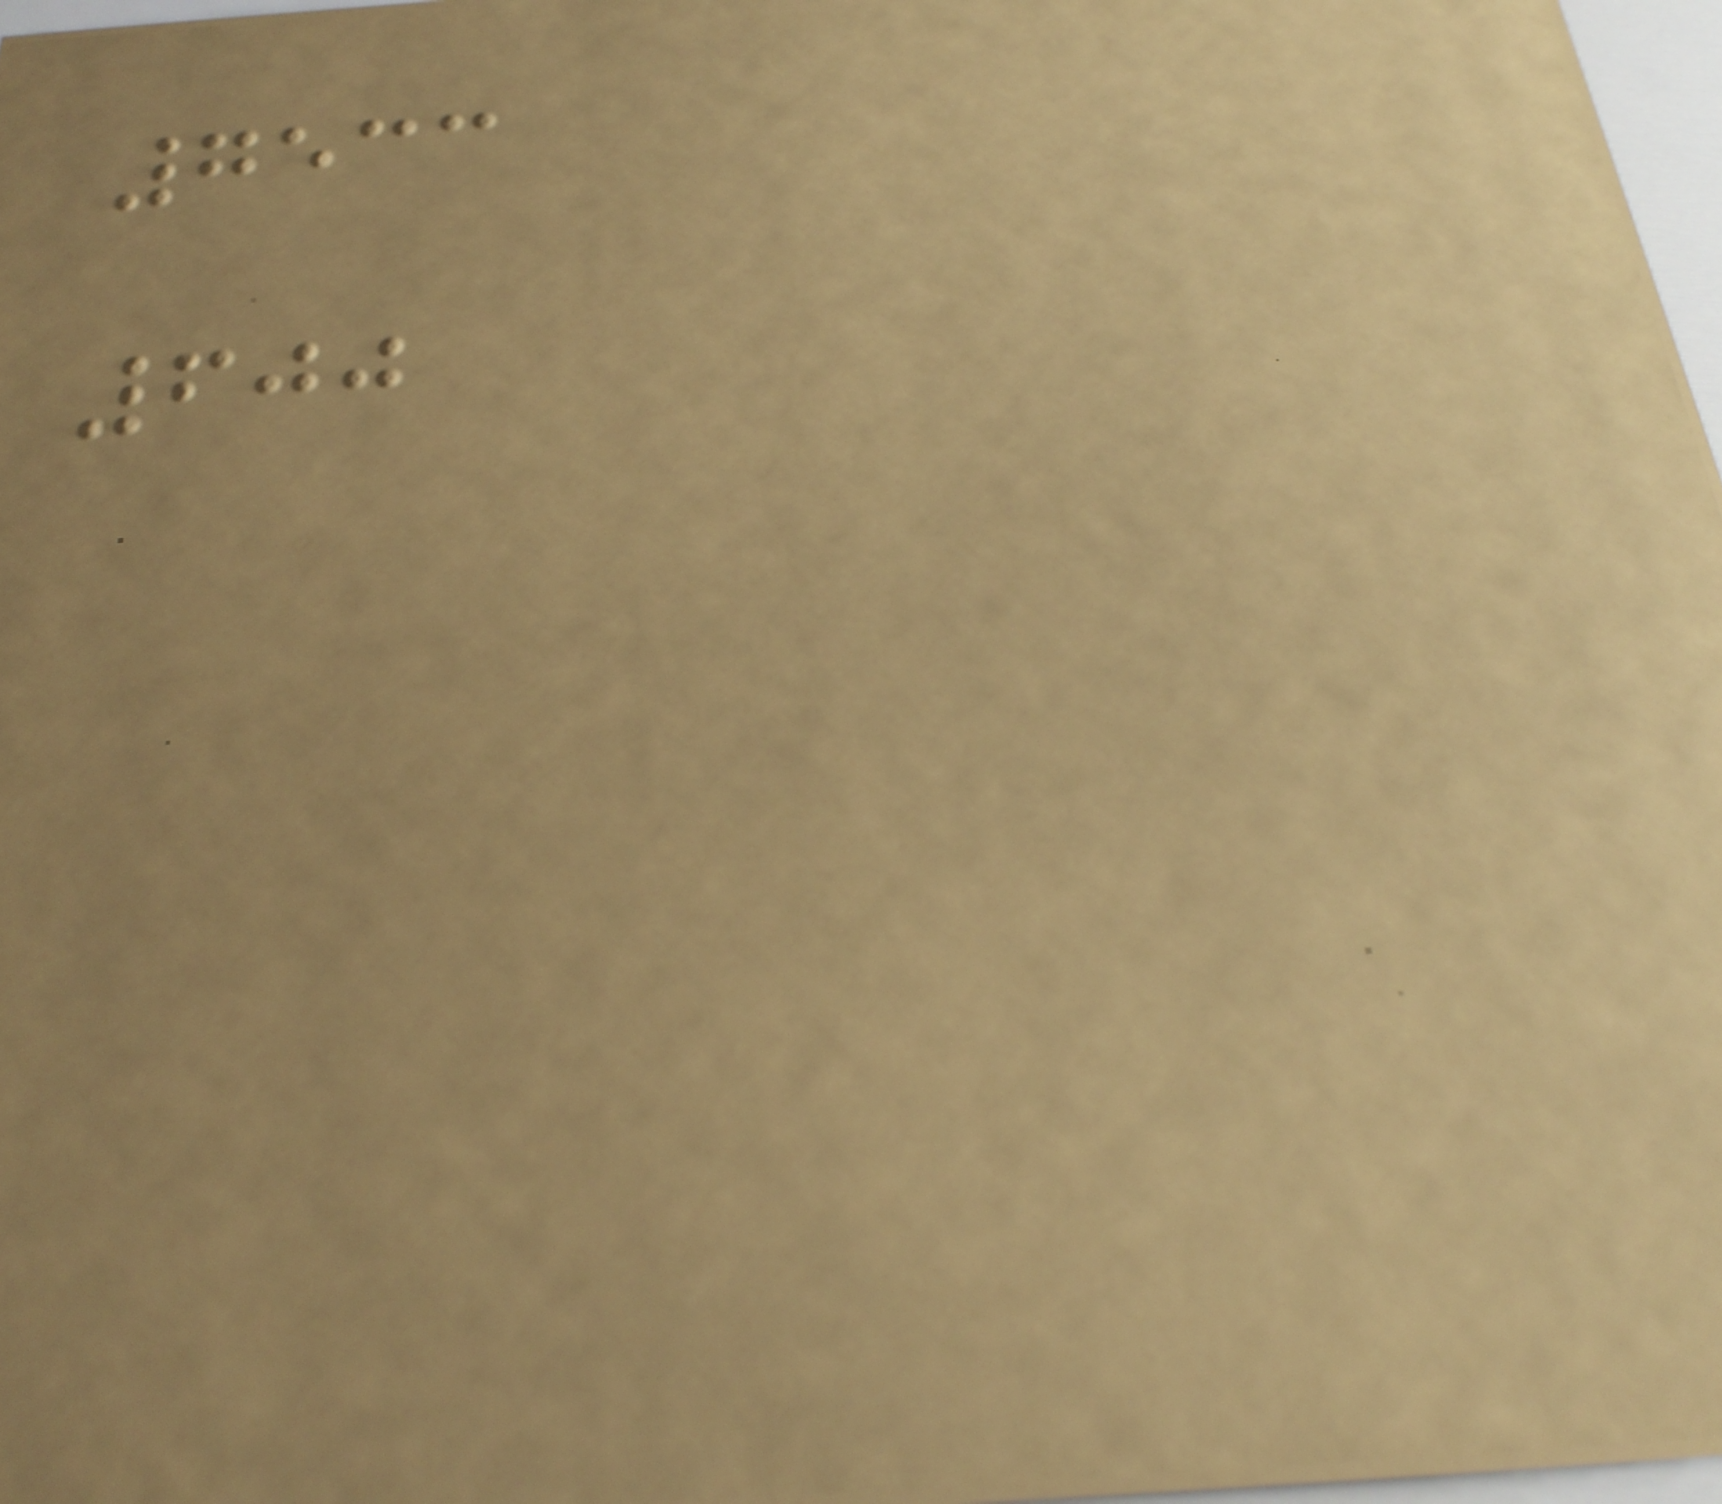7533
600
